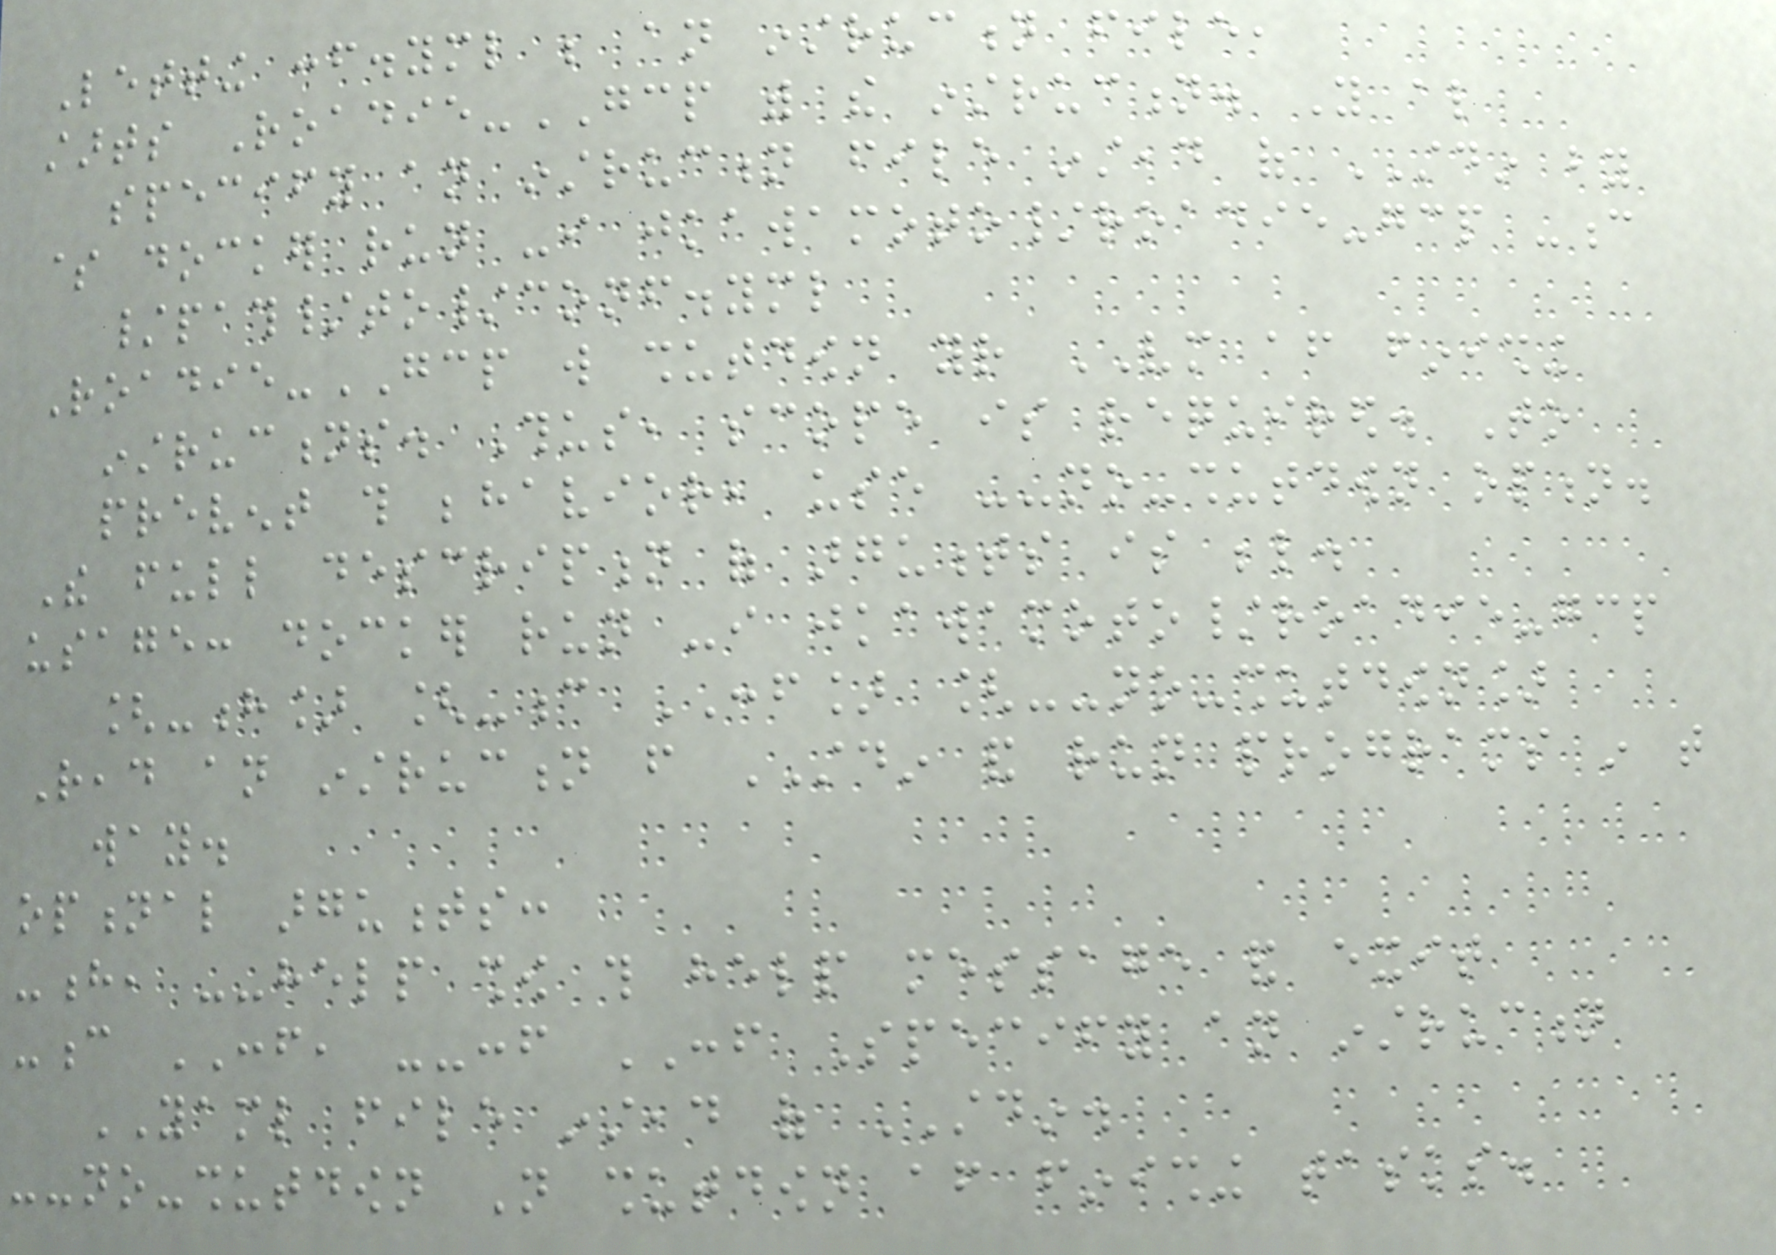Letting conf.yml be an instruction file,
starts Roadie-GCP with the instruction. You also
specify an instruction file instead of STDIN by
$ docker run -i jkawamoto/roadie-gcp -c
/path/to/conf.yml
Roadie-GCP will shutdown your VM after finishing
instructions. Thus, scope is required. To
prevent this behavior, use --no-shutdown option.
The full description of arguments is below.
usage: docker run -i jkawamoto/roadie-gcp
[-h] [-c CONF] [--no-shutdown]
Read an instruction from STDIN and run programs in that
way.
optional arguments:
-h, --help show this help message and exit
-c CONF, --conf CONF Specify an instruction
YAML file instead of STDIN.
--no-shutdown Not shutdown after finishing tasks.
